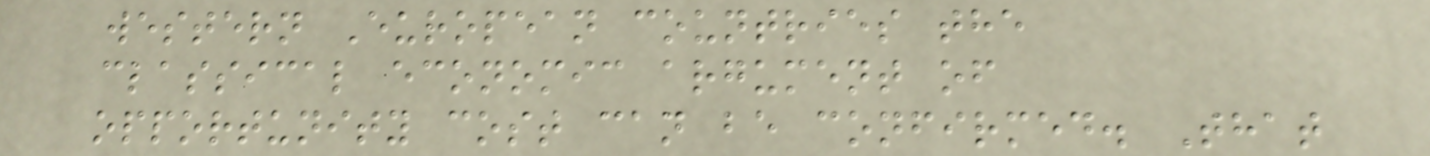western European countries the
classical economic argument of
opportunity cost can be confirmed. That
